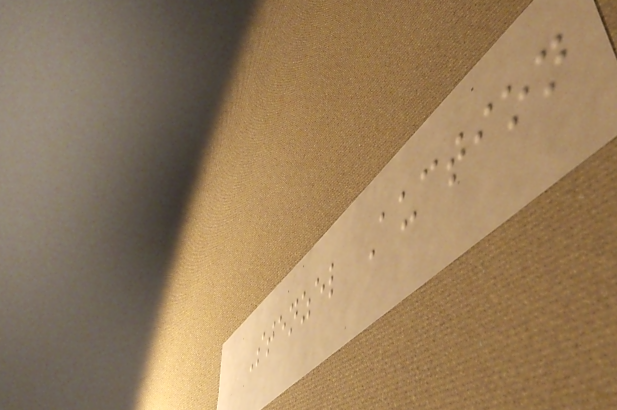Stenzel Auction
